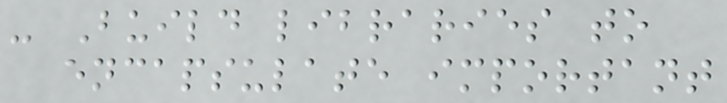- Build libraries to
encapsulate important
